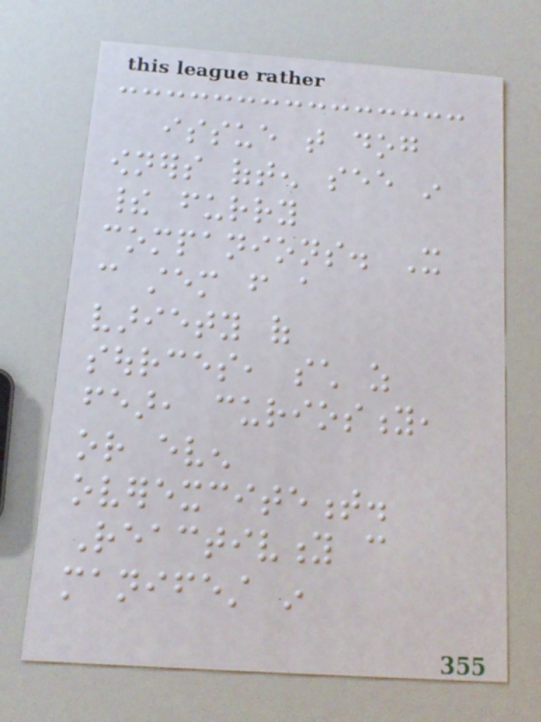issue that dog
owners often see in
their furry
companions. It
can stem from a
variety of
sources, such as
fear, curiosity,
or even
overexcitement.
Reactivity can
manifest in
